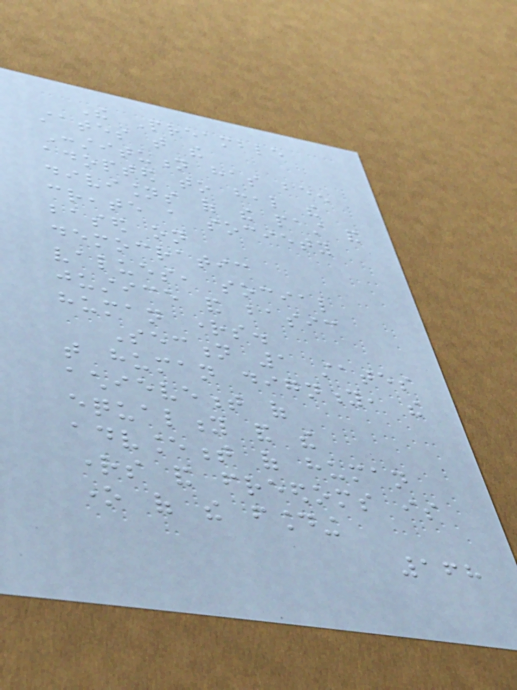The Preamble
states that the
Constitution has been
adopted to heal the
divisions of the past and
create a society
based on
democratic
values, social
justice and basic
human rights.
Section 1 states
that human dignity, the
achievement of
equality and the
advancement of human
rights and freedoms is
one of the founding
168
